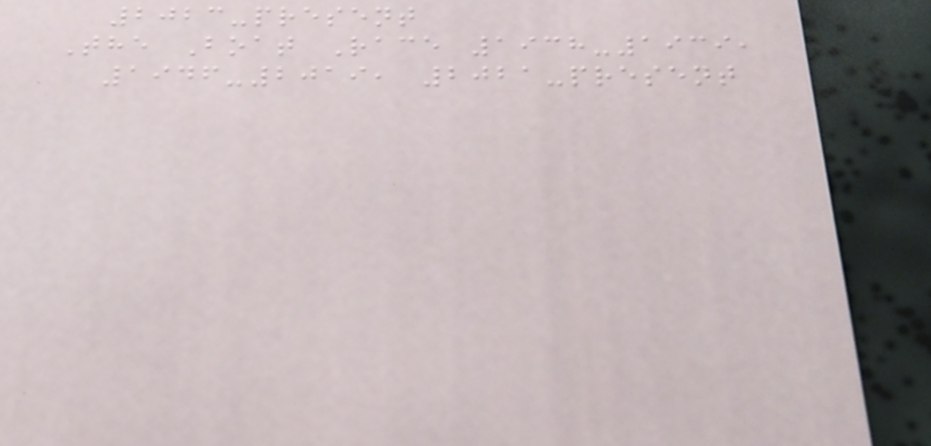2023-present
The Boat Race 1938-1939,
1946-2019, 2021-present
